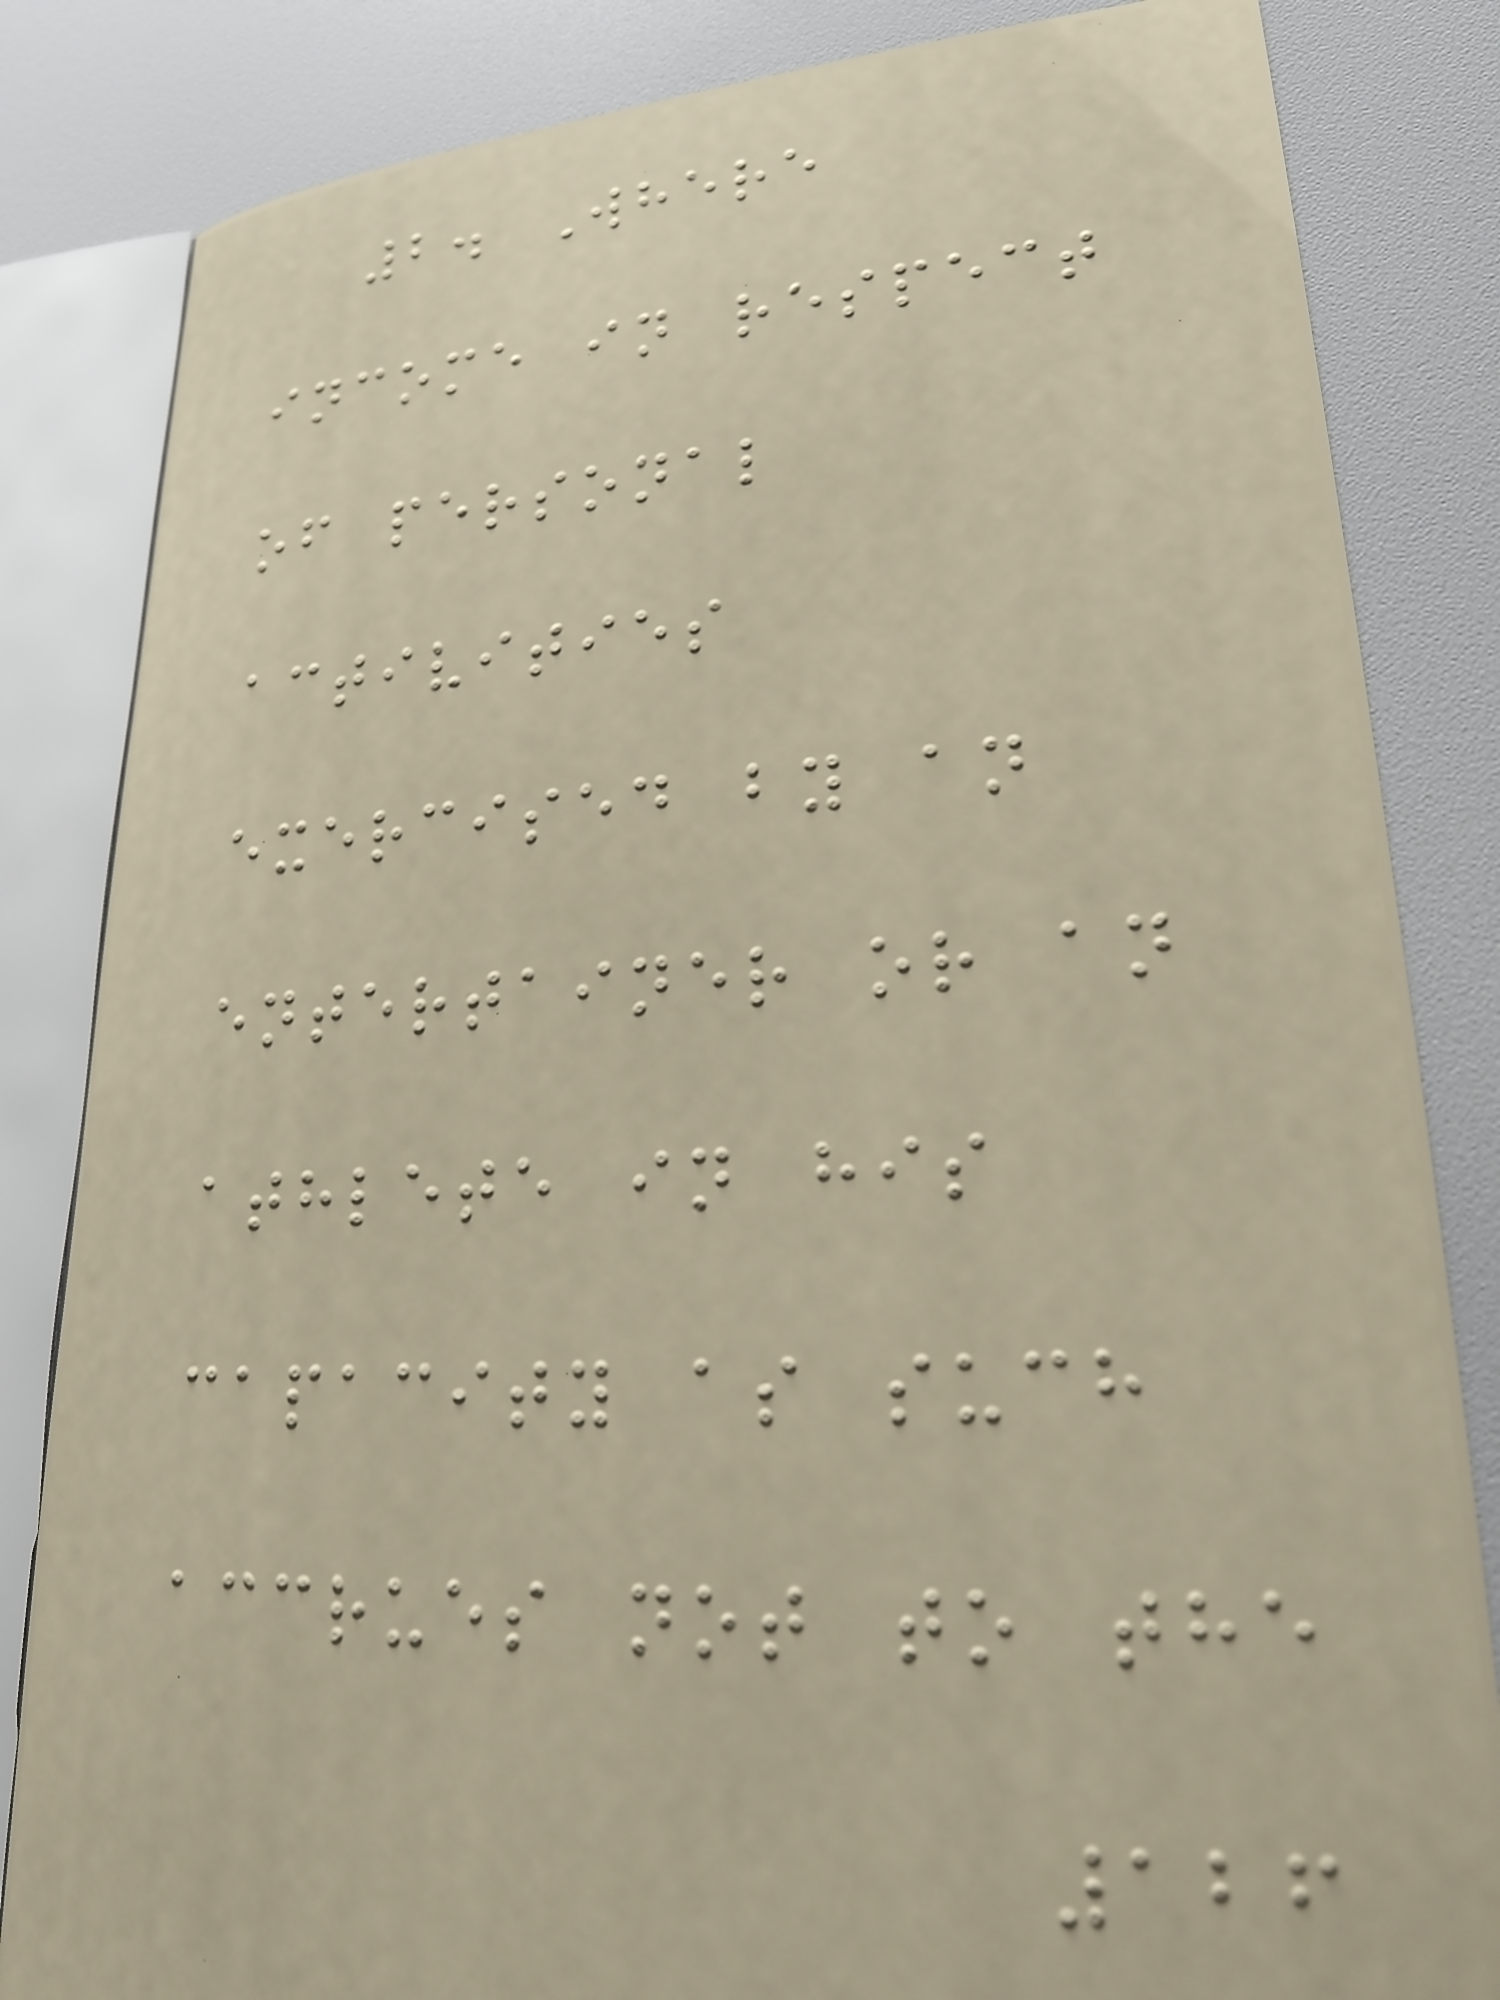2. Where
income in respect
of personal
activities
exercised by an
entertainer or an
athlete in his
capacity as such
accrues not to the
126
